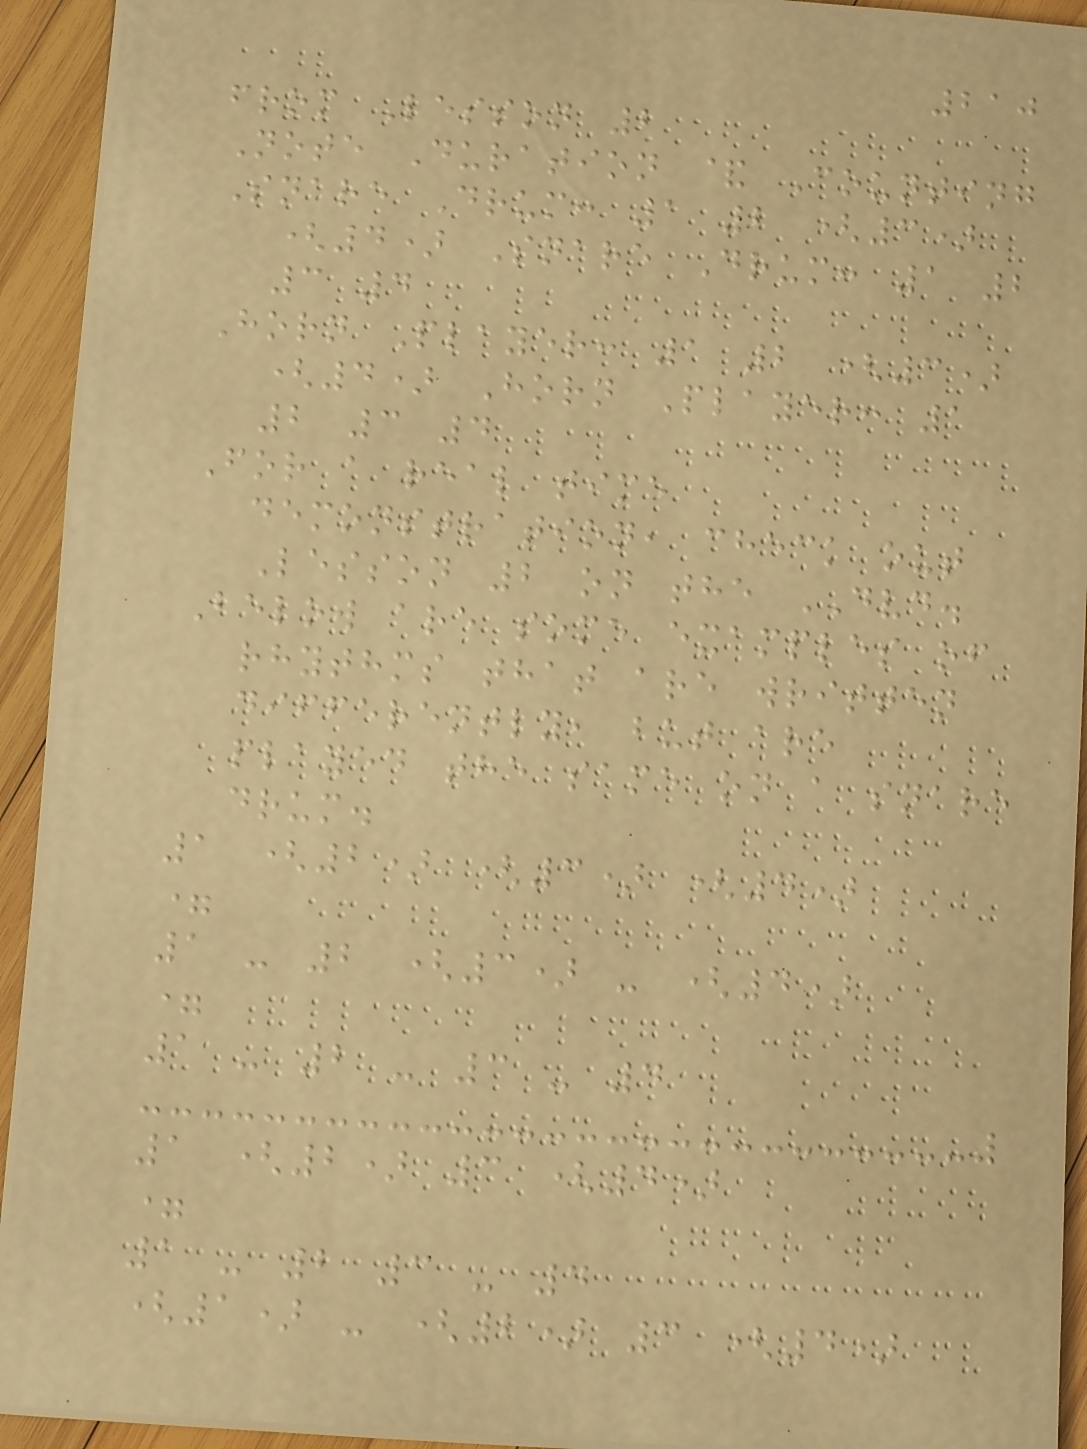210
from Lesson 2
Note Duration & Counting
Snare Drum: 1 2 (3)
(4) Snare Drum: 1 2
3 4
Horn Player: 1 2 (3)
(4) Horn Player: 1
2 3 4
For a real time
demonstration, check out
Lesson 2 on the DVD.
Below are some examples of
rhythms that are written
differently, but are
played the same on a snare
drum.
1 (2) (3) (4)
=
1 - 2 (3) - (4)
=
1 - 2 - 3 - 4
1 (2) 3 (4)
=
1 - 2 3 - 4
(1) - (2) 3 (4)
